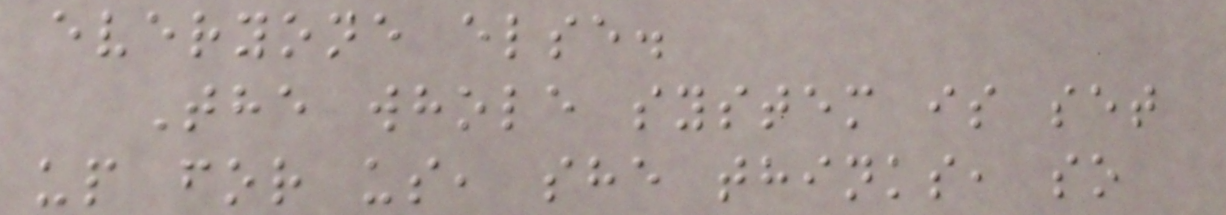everyone else.
The whole system is set
up for us, she thinks, so
